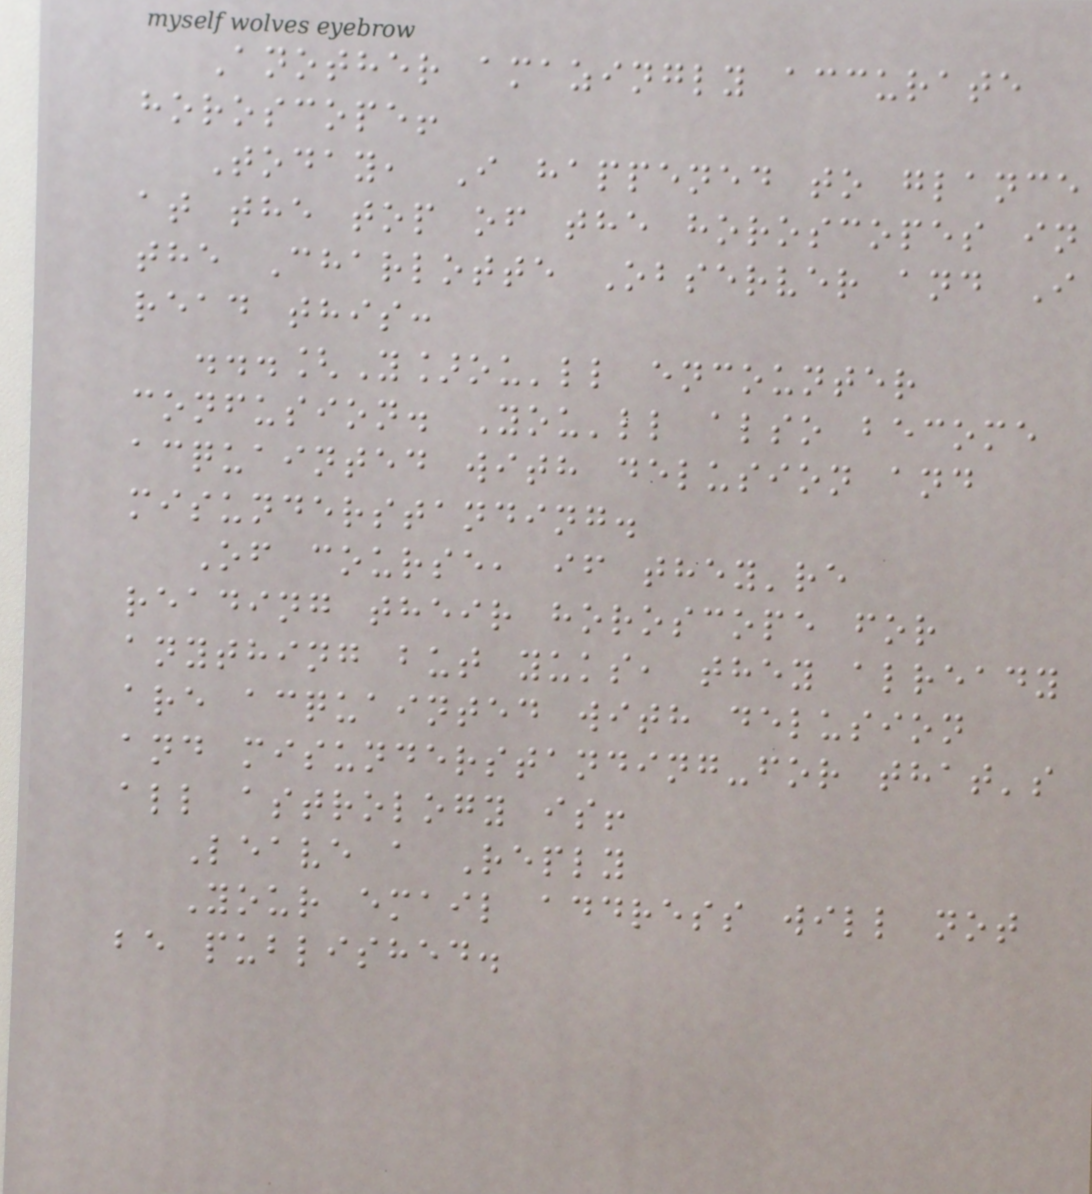Another amazingly accurate
horoscope!
Today, I happened to glance
at the top of the horoscopes in
the Charlotte Observer and I
read this:
...[Y]ou'll encounter
confusion. You'll also become
acquainted with delusion and
misunderstanding.
Of course, if they're
reading their horoscope for
anything but yuks, they already
are acquainted with delusion
and misunderstanding-for that's
all astrology is!
Leave a Reply
Your email address will not
be published.
